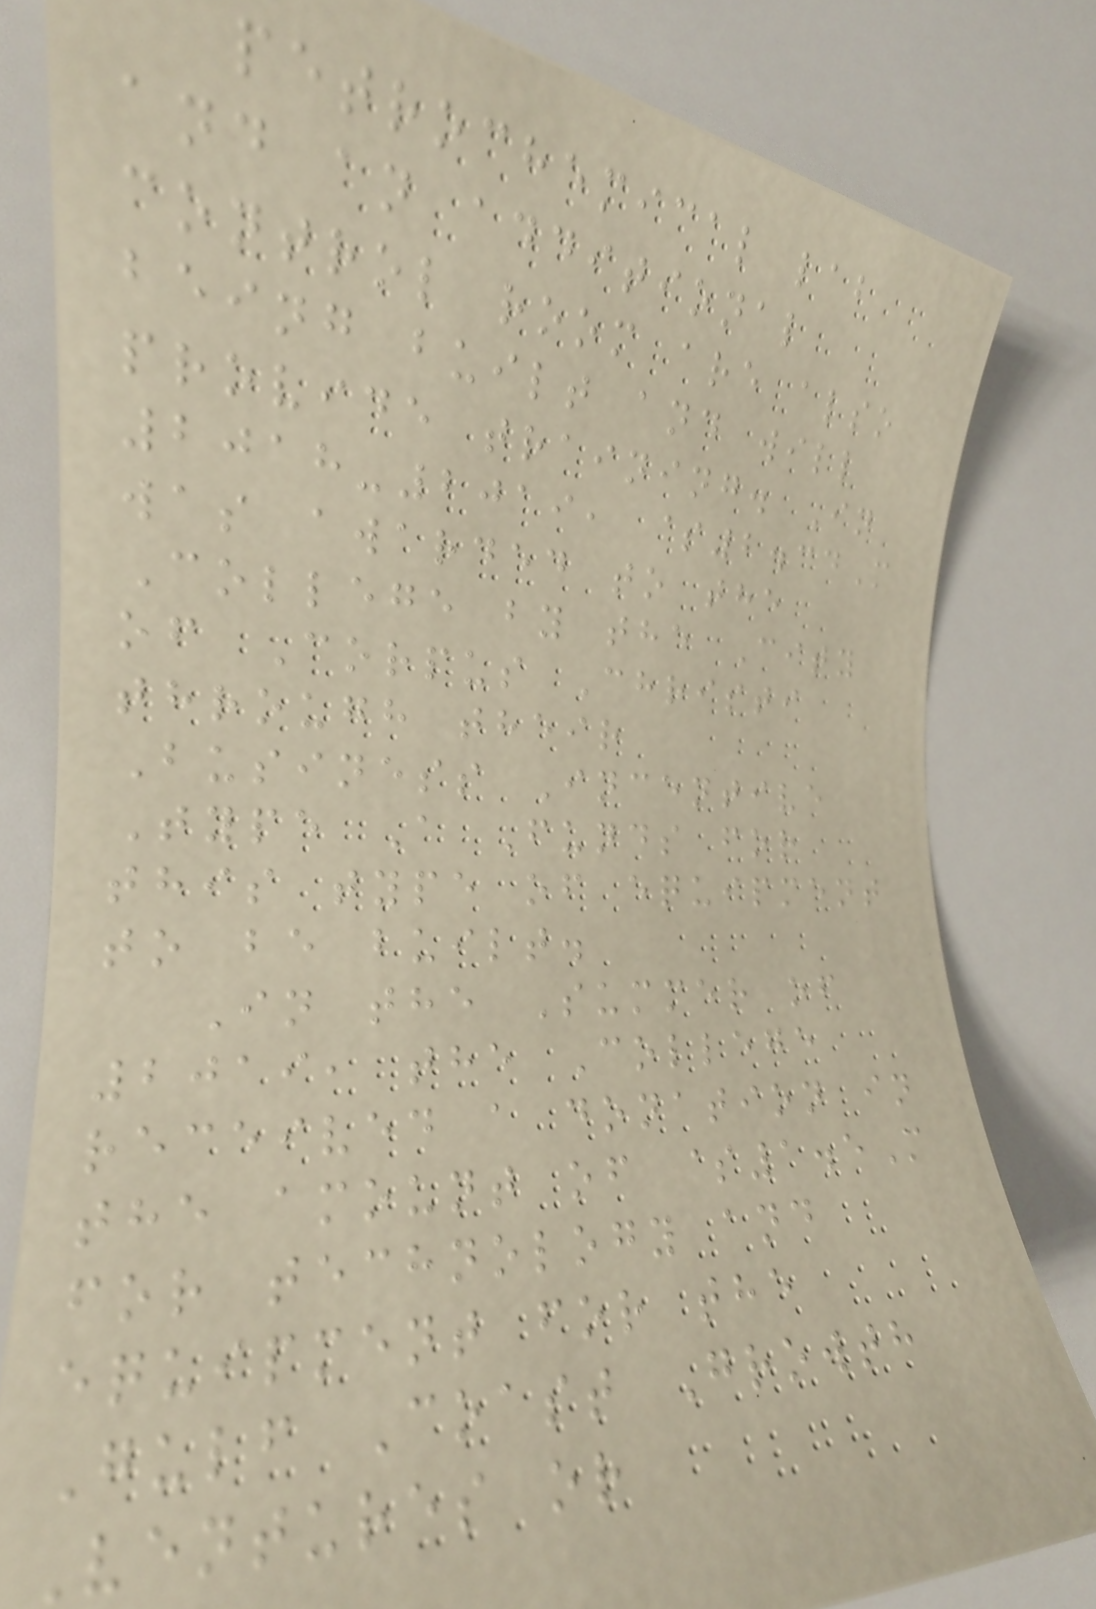petrochemical lab
and an additional
control room are also
being built and will
provide training. In
2018-2019, $2.34M
was awarded to the
College by the City
of Corpus Christi
through their
Business Incentive
Type A Funds for
this type of equipment
to be built.
In the Summer of
2019, the College
received a donation in
the amount of $1.5M
for technology and
equipment for the
Gulf Coast Growth
Ventures or
